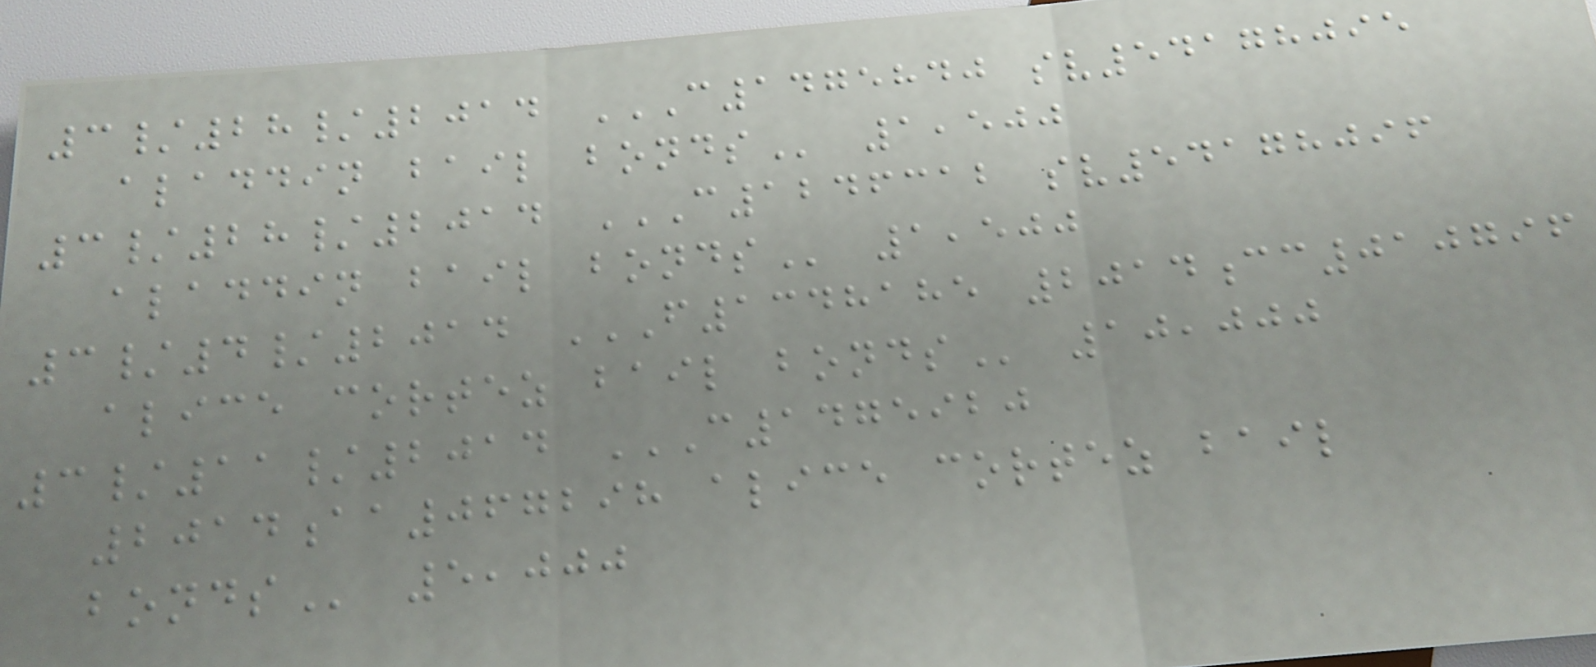3/28/2014 C1475840 SV54178095
ALADDIN BAIL BONDS 1,500
3/28/2014 C1246312 SV54178096
ALADDIN BAIL BONDS 1,500
3/4/2014 F1348185 2014CC010796
ALICE CORTEZ BAIL BONDS 10,000
3/11/2014 C1475920
2014AA067298 ALICE CORTEZ BAIL
BONDS 5,000
